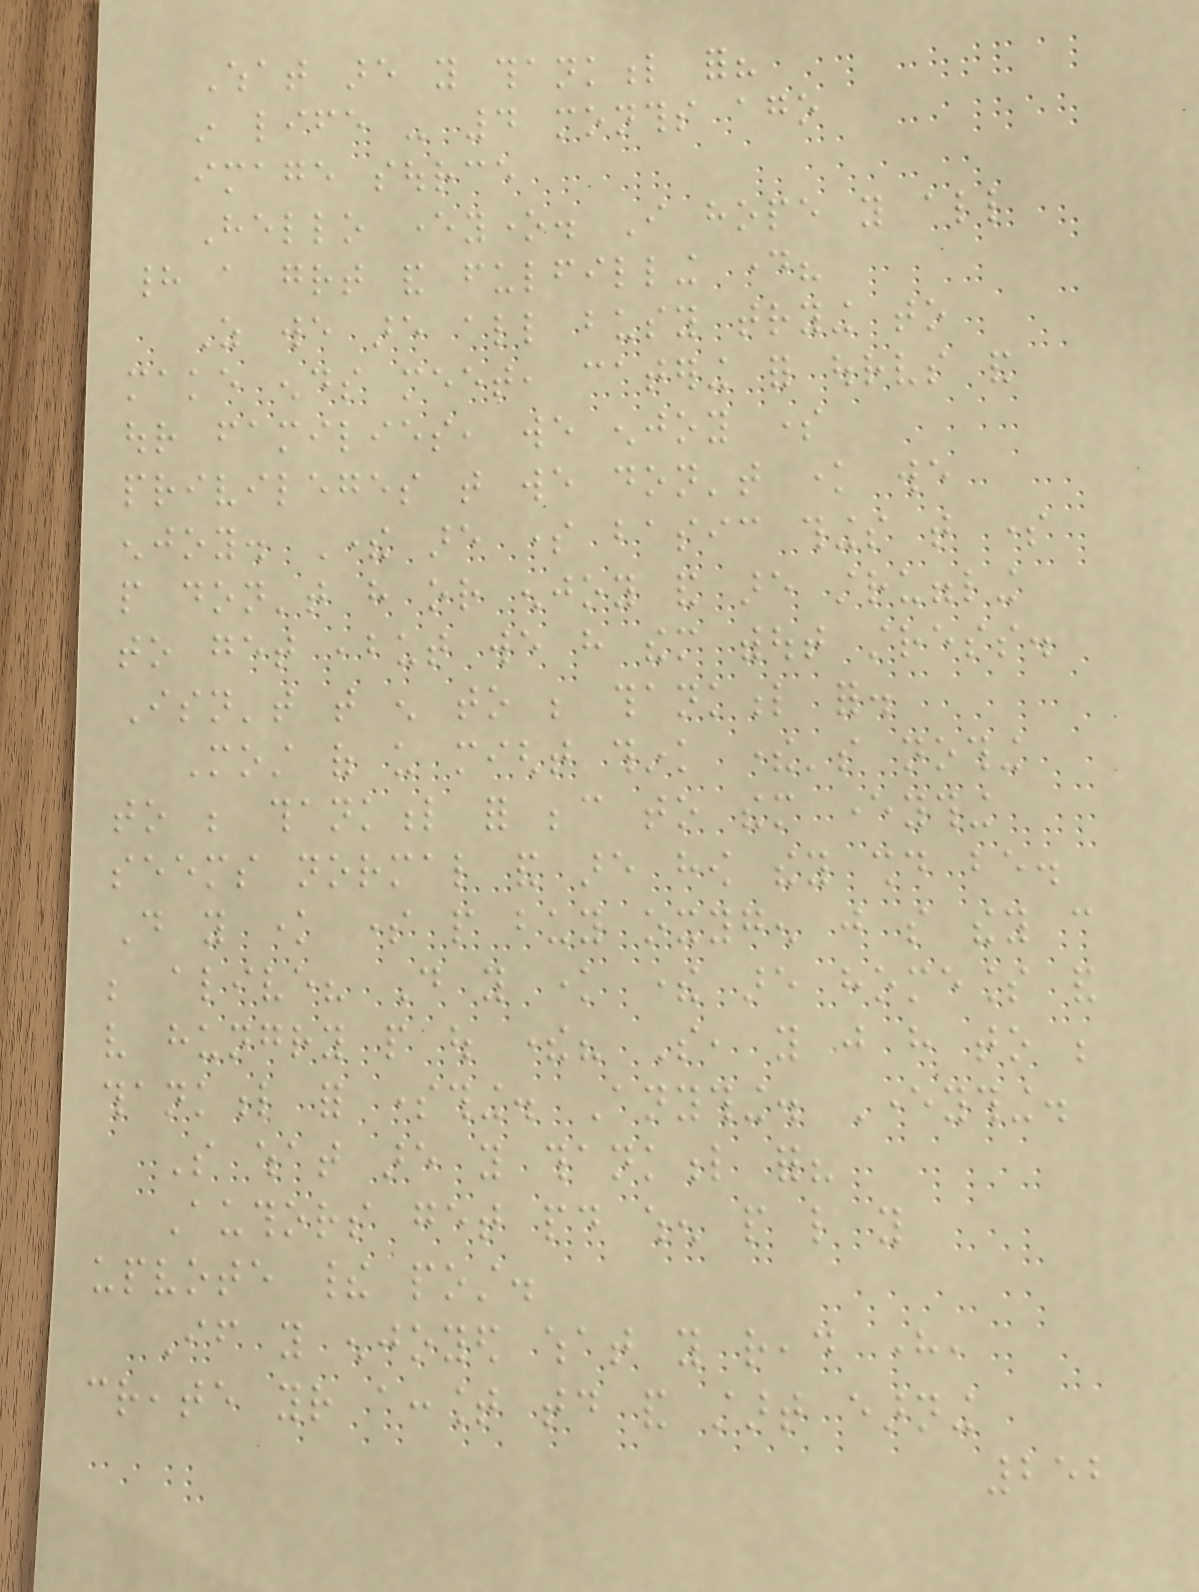What are you thankful for?
in life - 4 months ago
image source
Hello everyone. I hope you all
had a great and fulfilling day?
As we are all busy trying to
make ends meet, catering for ourselves and
our families, we enjoy some
privileges that we don't know we
enjoy. There are some basic things that some
people don't have or enjoy and are struggling
to get ,but we have them without stress.
Isn't that enough to be thankful for.
Most of us might think there's nothing
to be thankful for because to them everything
seems normal and are how they should be.
Do you know some people buy oxygen just so they can
be alive? Do you know there are homeless and
very hungry people out there? So, you just have to be
thankful for something. Anything. Everything.
So what are you thankful for?
Authors get paid when people like you
upvote their post.
If you enjoyed what you read here,
create your account today and start earning
252
